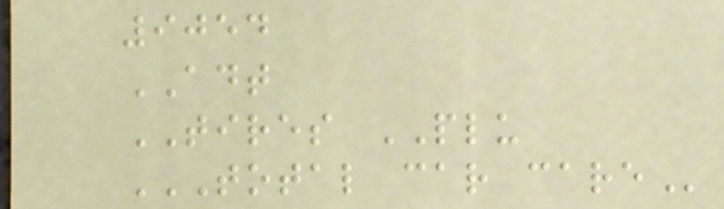9054
ADT
TIRES PLU
TOTAL CAR CARE
